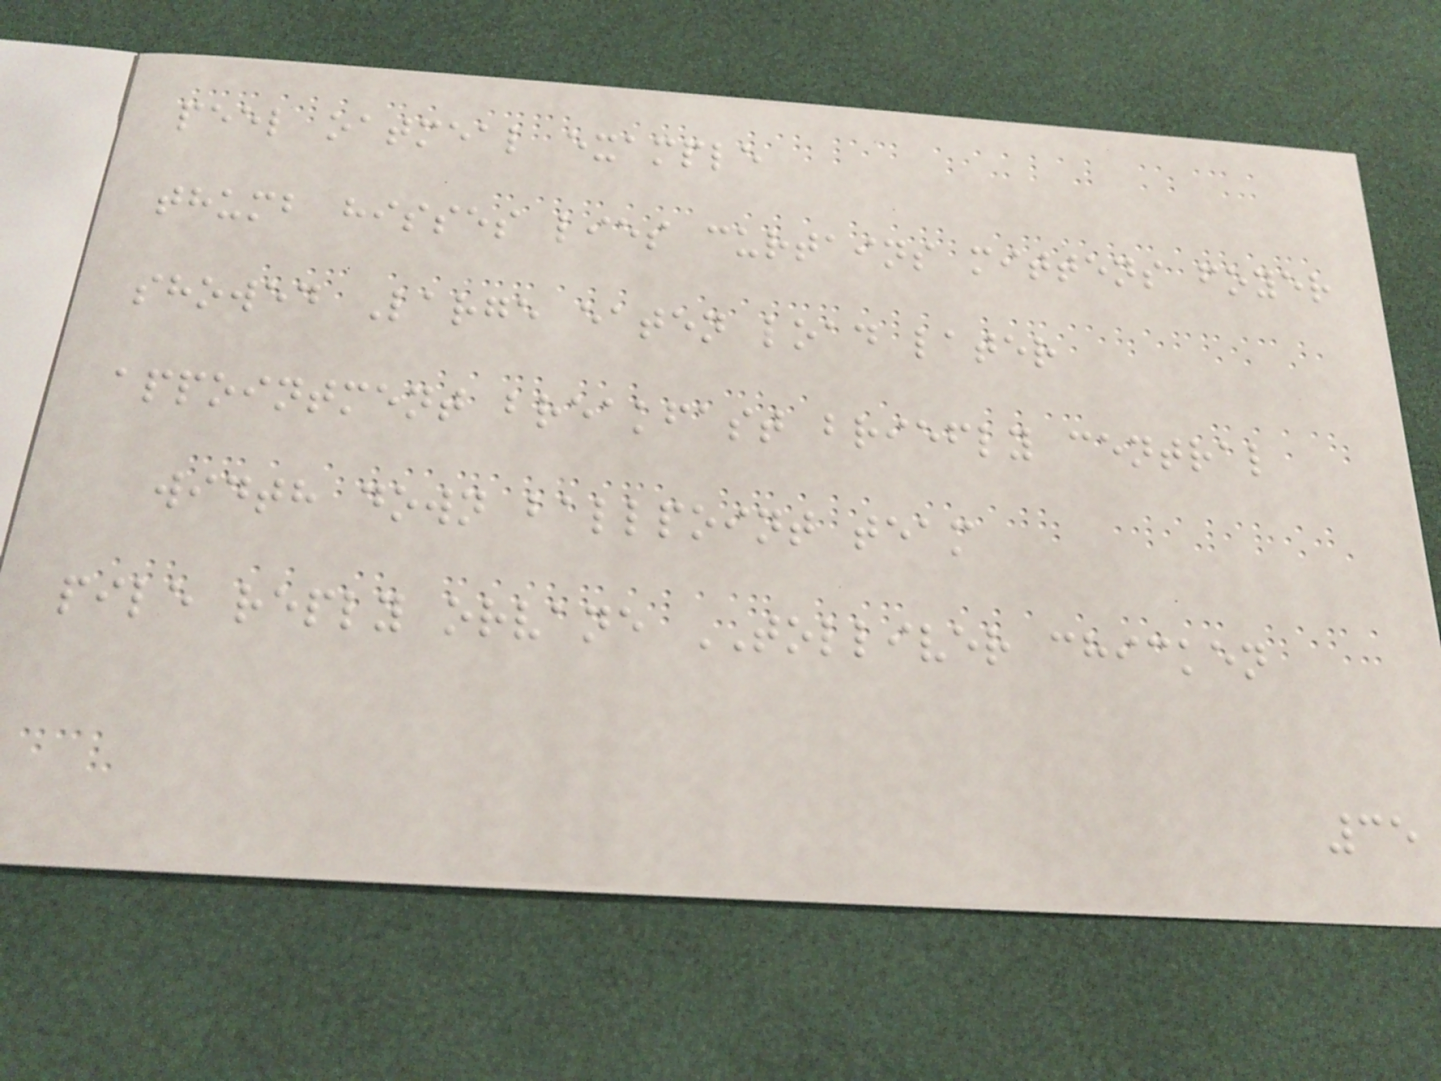peel oatmeal example
thumb hisses lies curtains mittens foyer
showed Large eaten load later
appointment breakfast briefly central
width down ballpoint team
pile reply orvane TOLLIVER chicken
35
